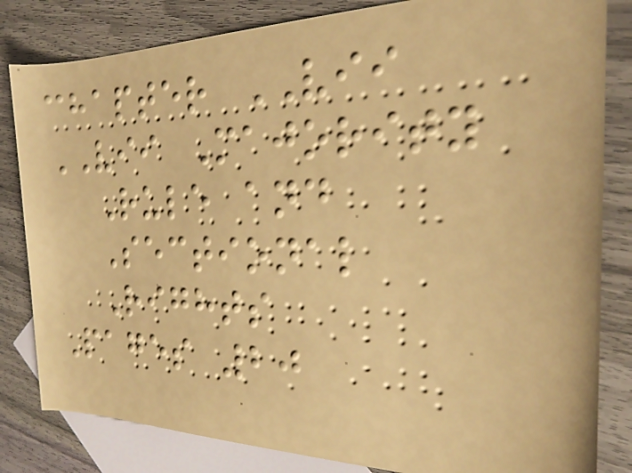chapter VII
VII Majority
Rule and
Sectional
Rights
Pages 20
